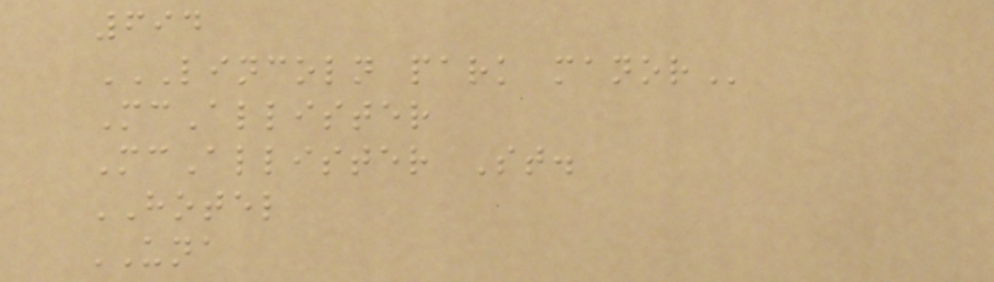694
LINCOLN PARK MANOR
McAllister
McAllister St.
HOTEL
UNA
